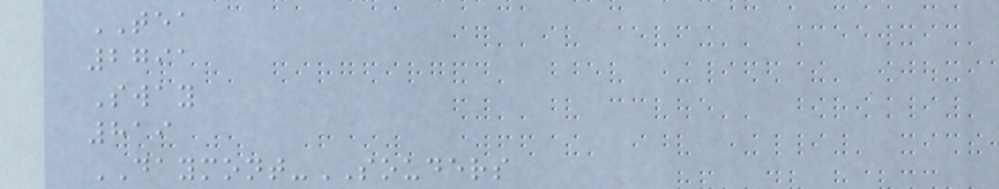TEA
2791
Sway
819
DAYMONT-SOUDERS
